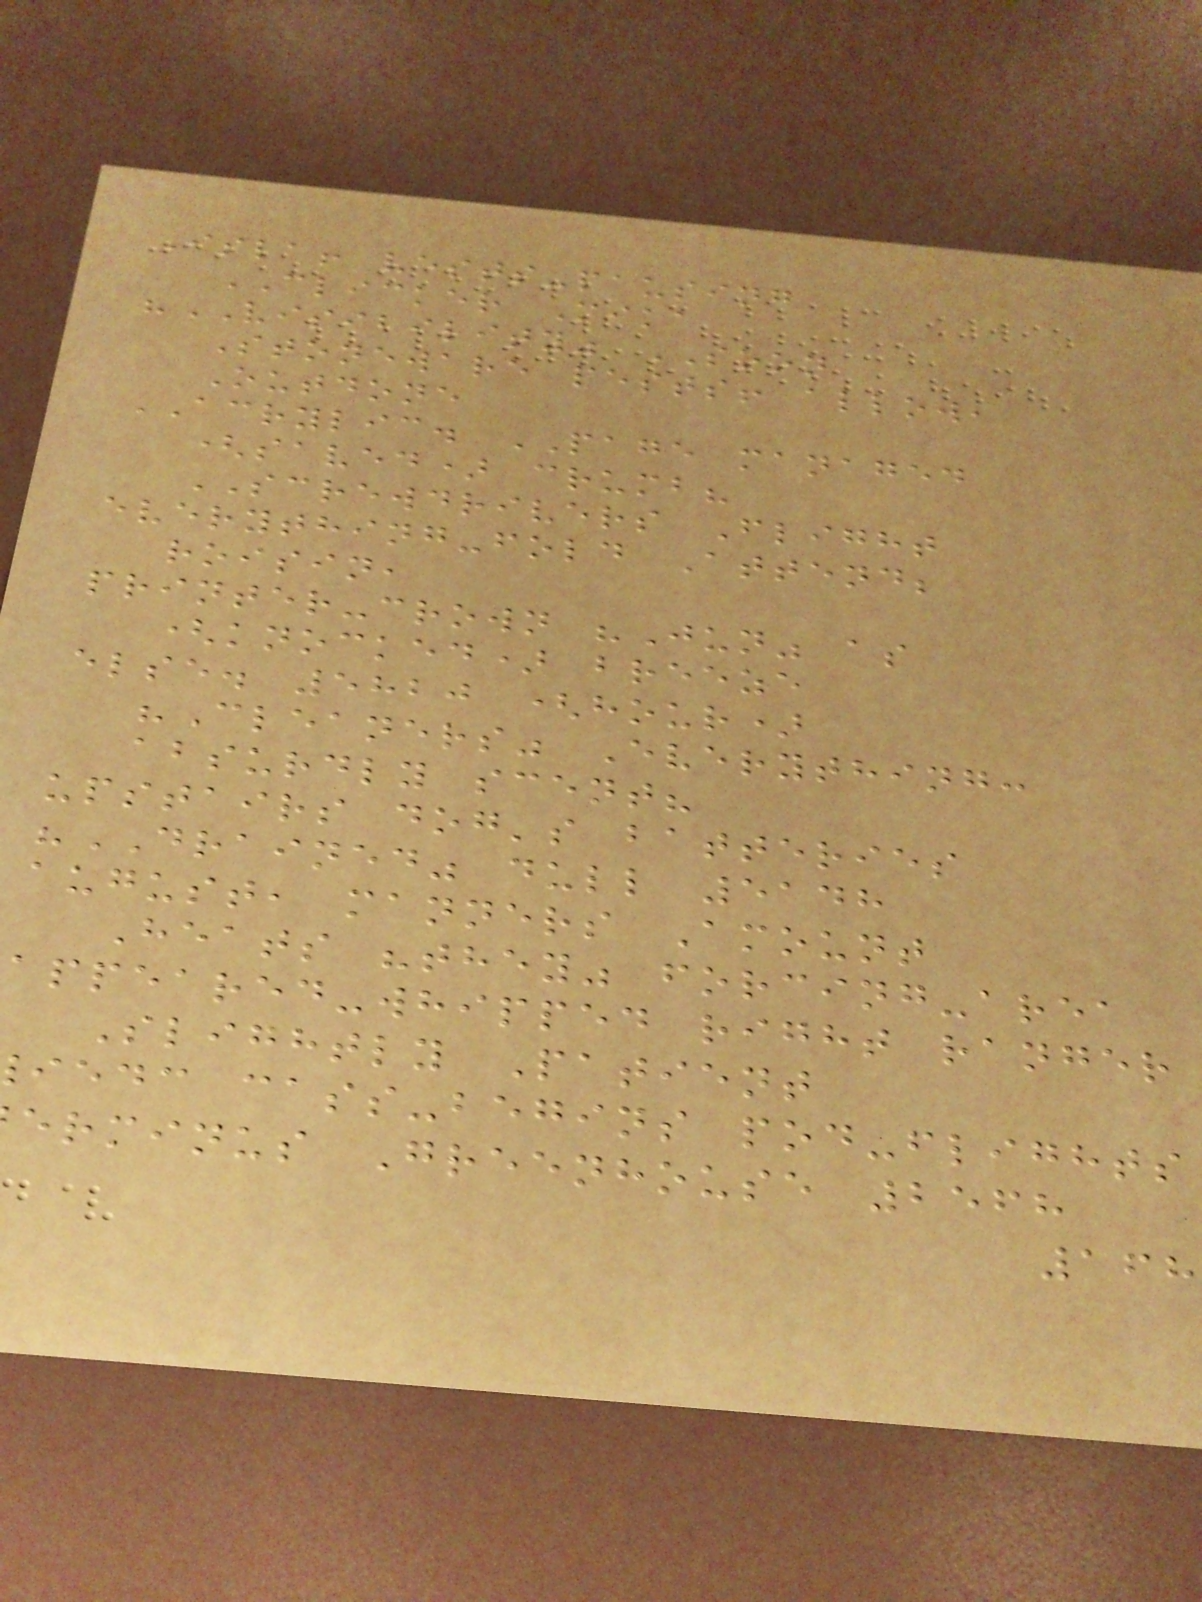Isla! vests-pausing
CLICKER Mika
"VISIBILITY" SOON
Stoneware pests! allow,
Outdone
ACRYLIC. PAGE managed
(saved) crumb?
SCREWDRIVERS Flight
everything-fold Attend;
roisin,
printer-crown "Jun" as
(knocked) breeze
else. 5820 (hour)
"Cleaners" Everything:
absurdly scent?
upstairs dog's batteries
"DRAINED" dull 5148
august, manners Amount
Heats "they" forcing-area
appeared-whipped right ranger
Slightly Patient
iedc cass-begins pod-flights
erminus Greenhouse 2568
168
